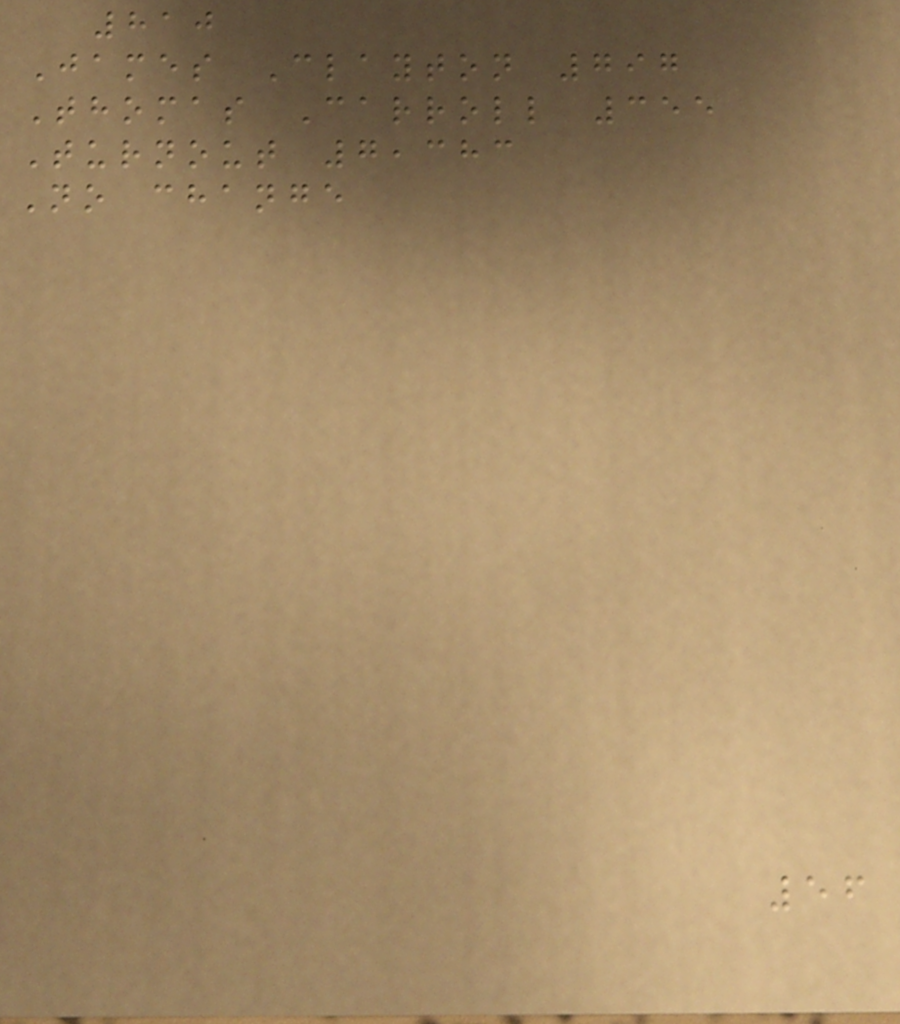810
James Clayton 797
Thomas Carroll 355
Turnout 7,383
No change
56
